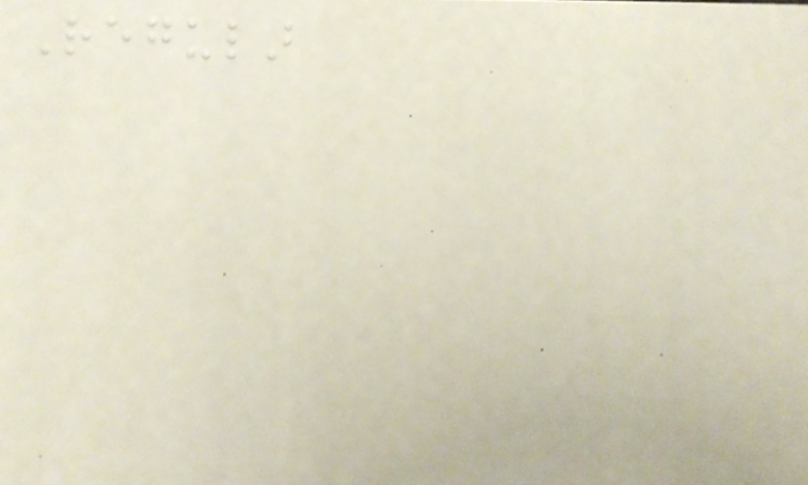Regular
